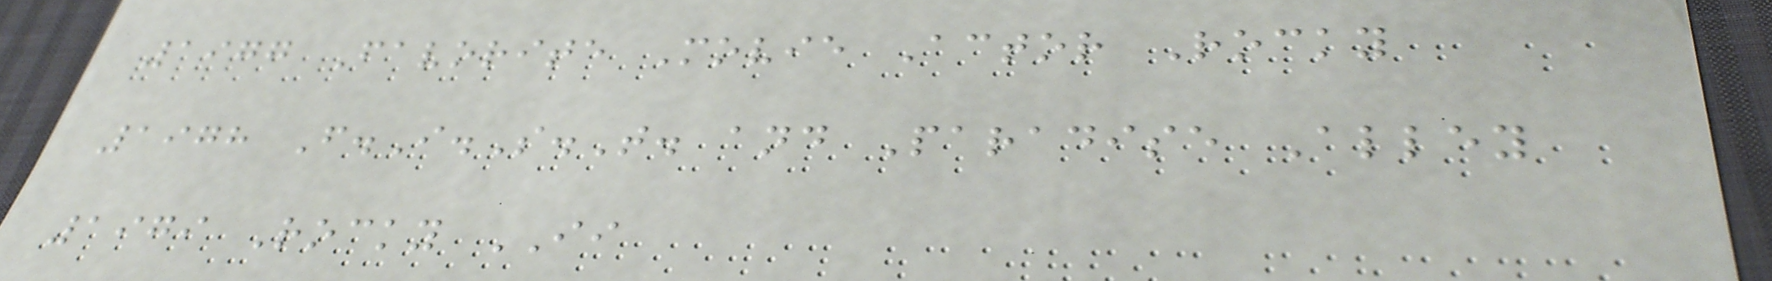1977 Favorite Movie Actor Rocky
1978 F.I.S.T. and Paradise Alley
1979 Rocky II
